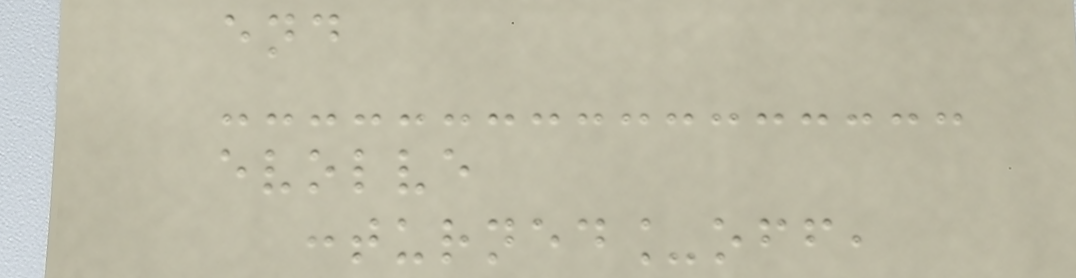end
evolve
:turned_off,
